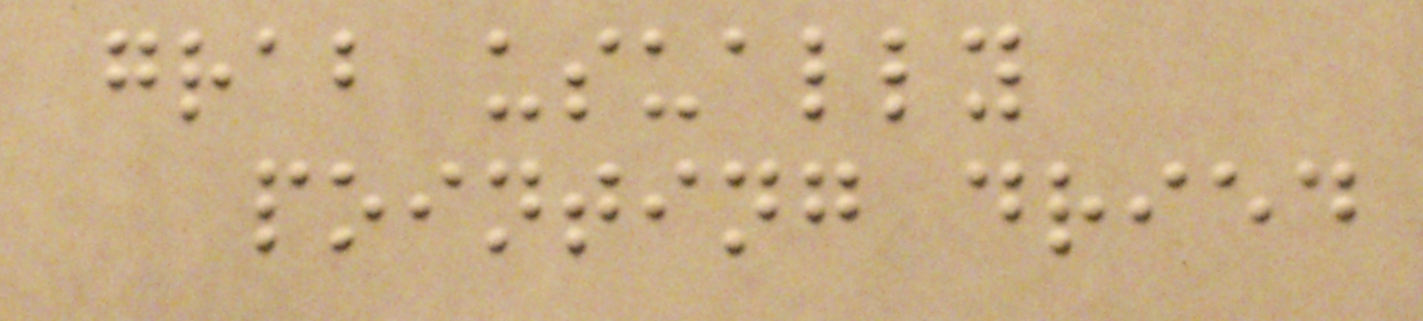grab usually
pointing dried
